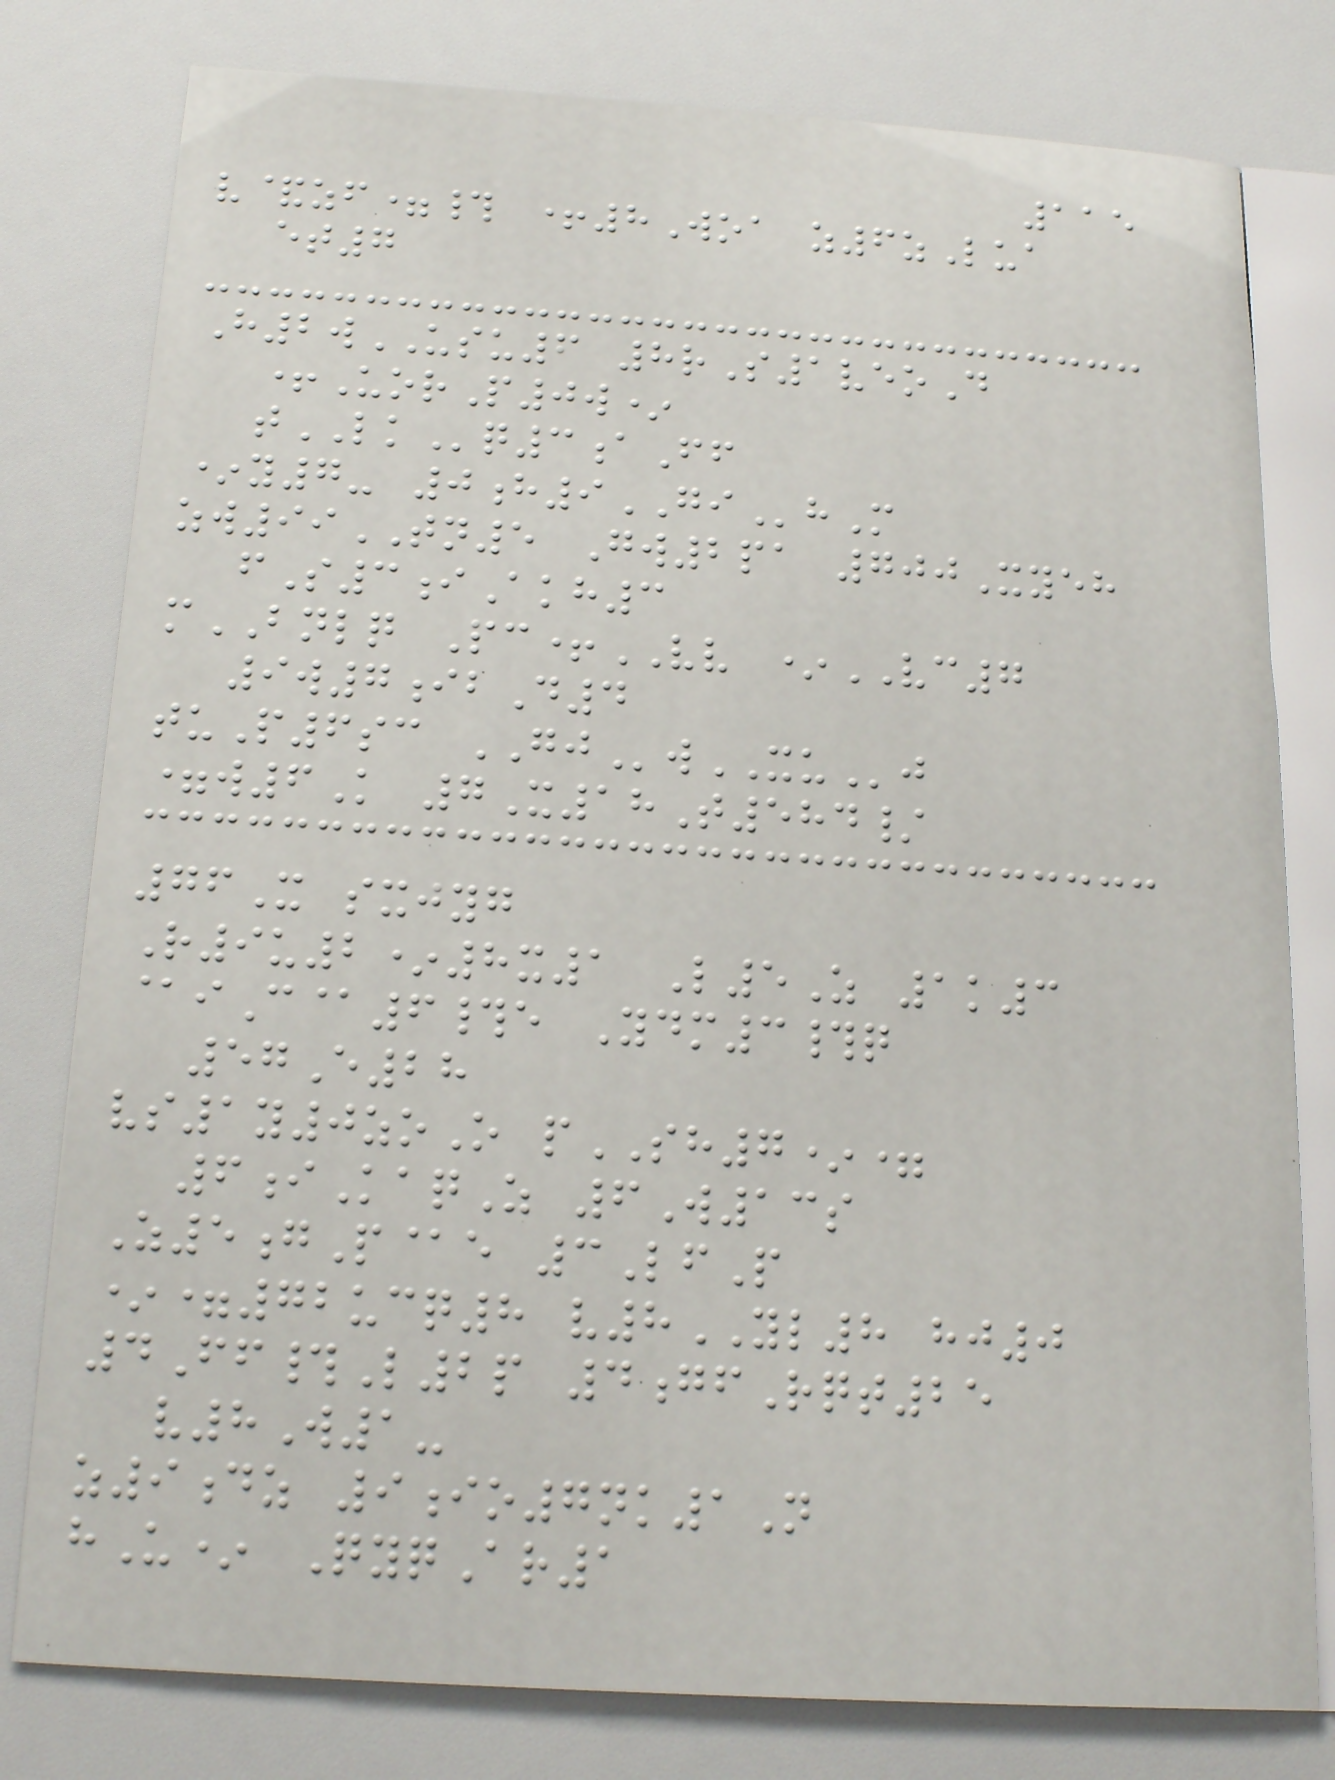115
v&zf=# +8Woa z6zLua
et7
H2wUSU6 8rS1veoD
+UorP0w*
tLKq3aFf
*y7- 0h9GIhM
zw99TN5 Gw2pa 700Xyeh
fS3iAkh3
mBNLQ Pc+VV *VC7
9w7ibD4
tuP6sc GJwXUj
=w6K 7X18T584/
76X sxjyg
R9u2*8x1 L5Z 1k3
@iC@6#e Ydm3#q
57E28
vs1y0zoO pSH7*=
6iKaqZ 6W13s
Z5gP@e 3LfP
*=72ucq8 v8YL8 hj0
4Ff#L2p 4gfRqt25
v8W1-
z9dz 9io7nk1N
hU* QyqAr1
